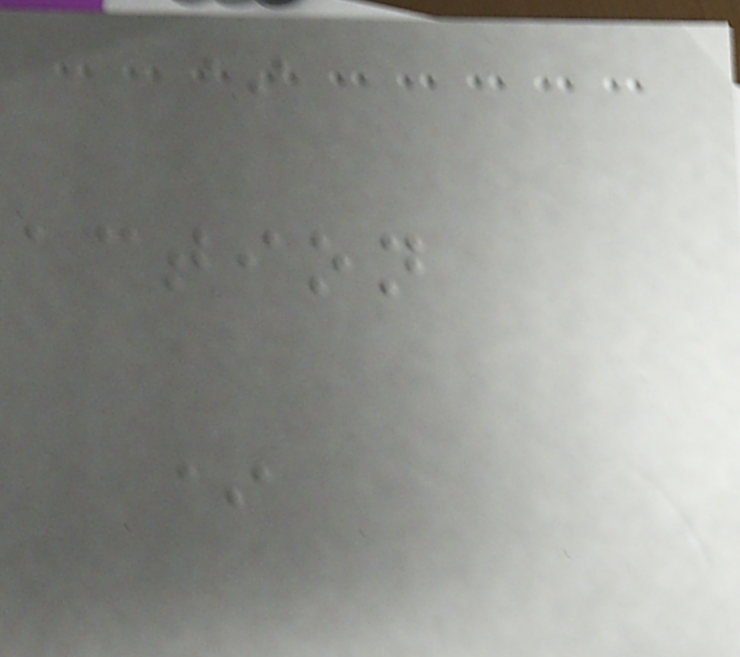*
action
*
